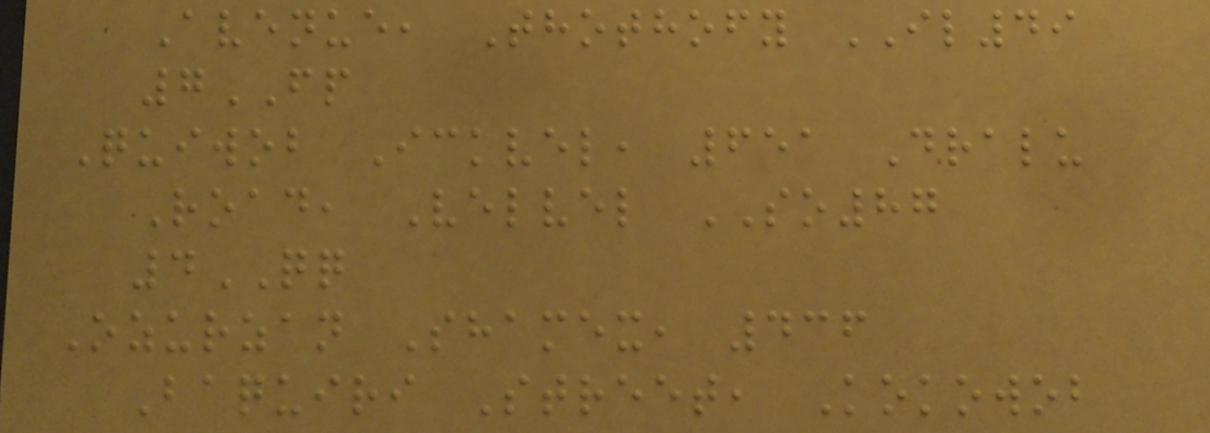Avenue, Thothofy IL49
7FP
Quiwob Ickvel, 651 Dralu
Road, Velvel SO87
4QQ
Ozurzan Shamex, 436
Baquiri Street, Kokowob
